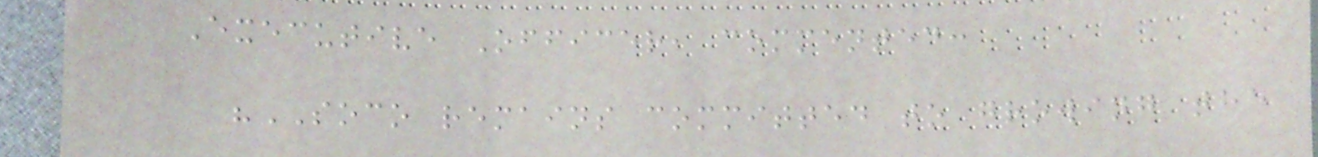Executive Officer, commented:
"SOCO remains committed to growing the
